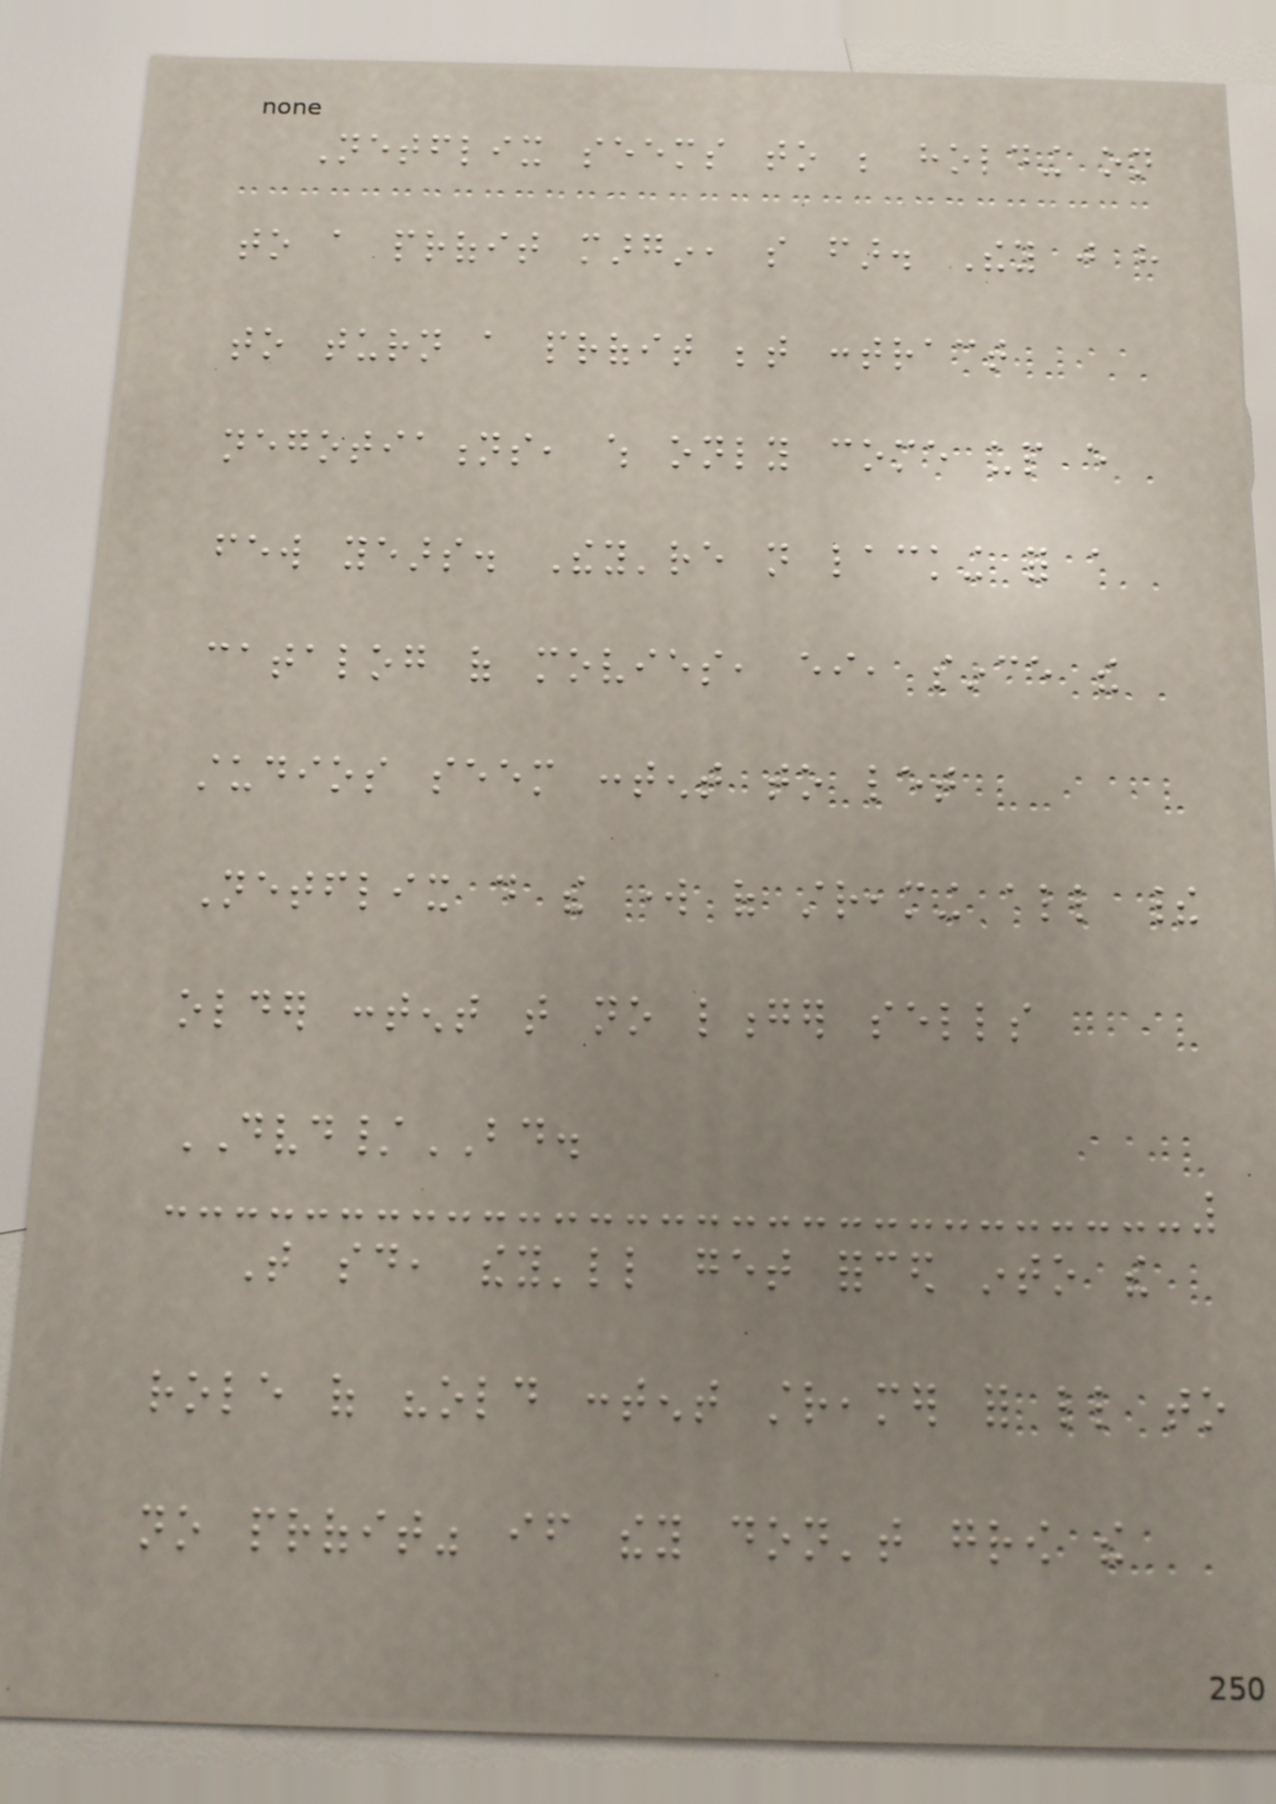Netflix seems to be holding on
to a profit margin, so far. They just have
to turn a profit between contract
negotiations, which only come up every
few years. They're not lacking for a
catalog of movies, either, since the
studios seem content to let
Netflix do the work of streaming all their
older content that no longer sells
DVD/BD.
That said, they'll get forced into the
role of "old content streamer for little to
no profit" if they don't grow the
